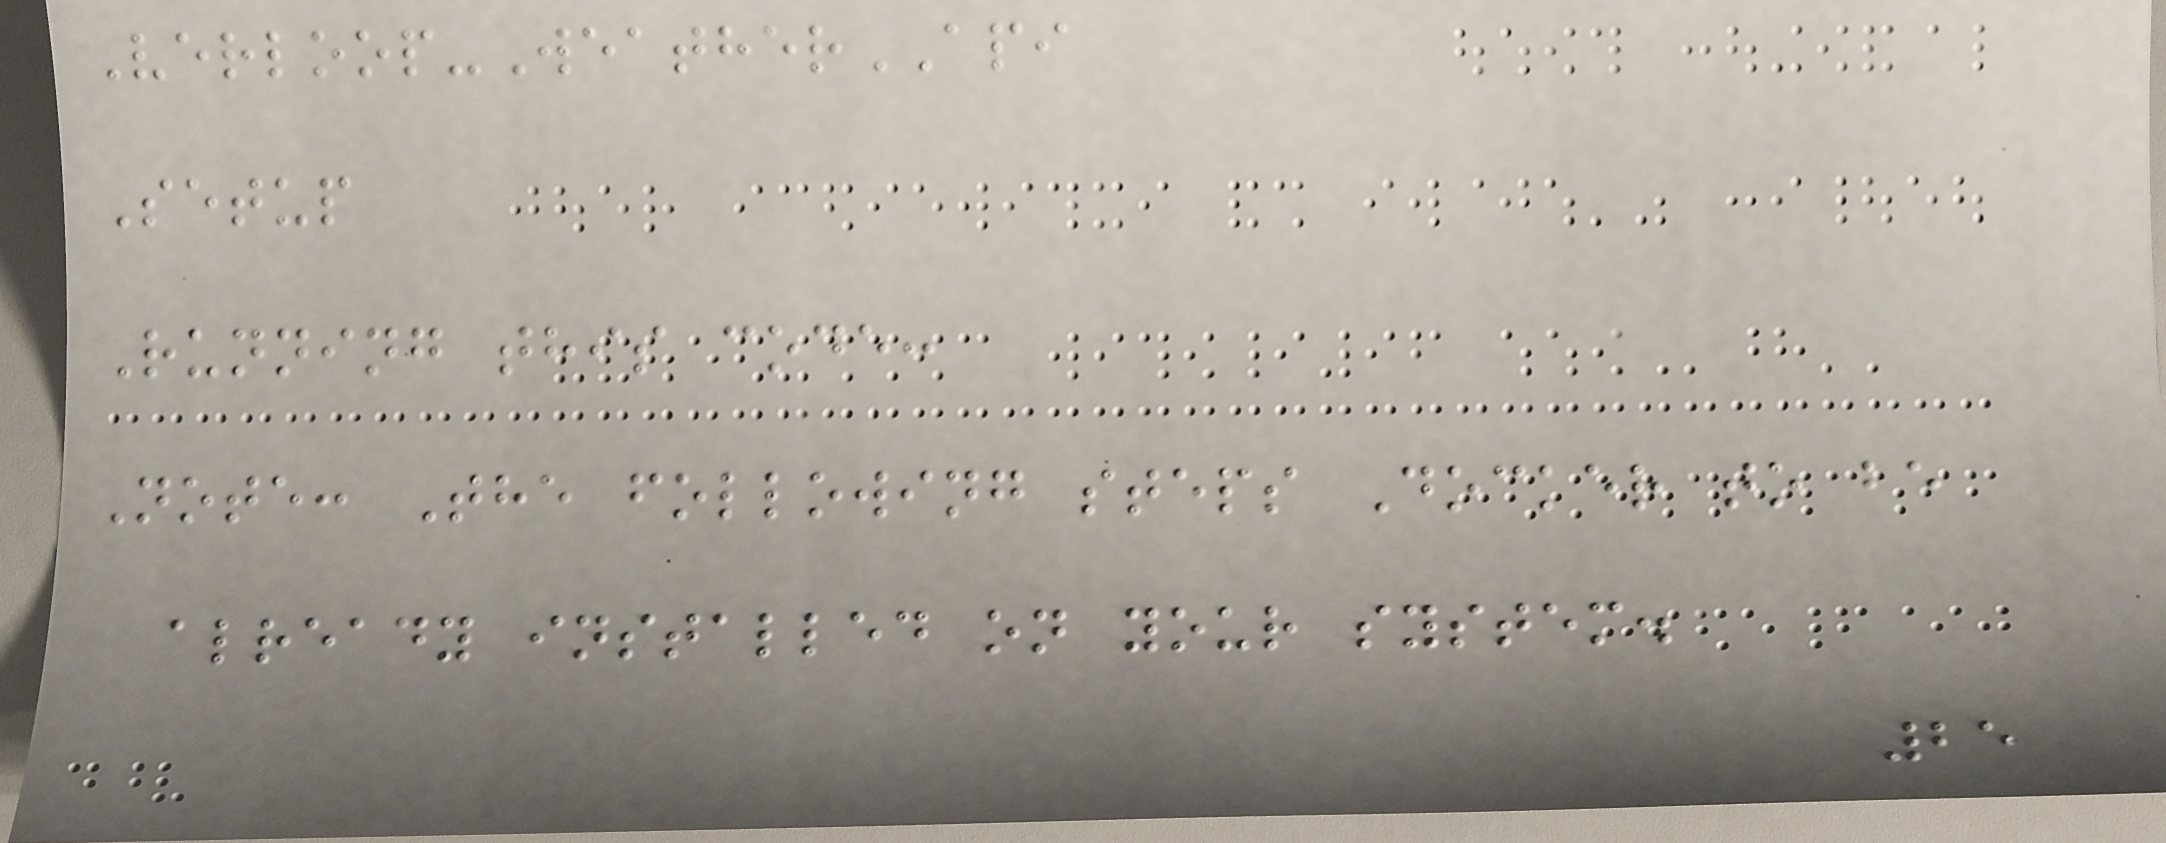Verloop-WeatherAPI
Setup
Running this code:
Note: The following steps Docker to be
already installed on your system.
25
